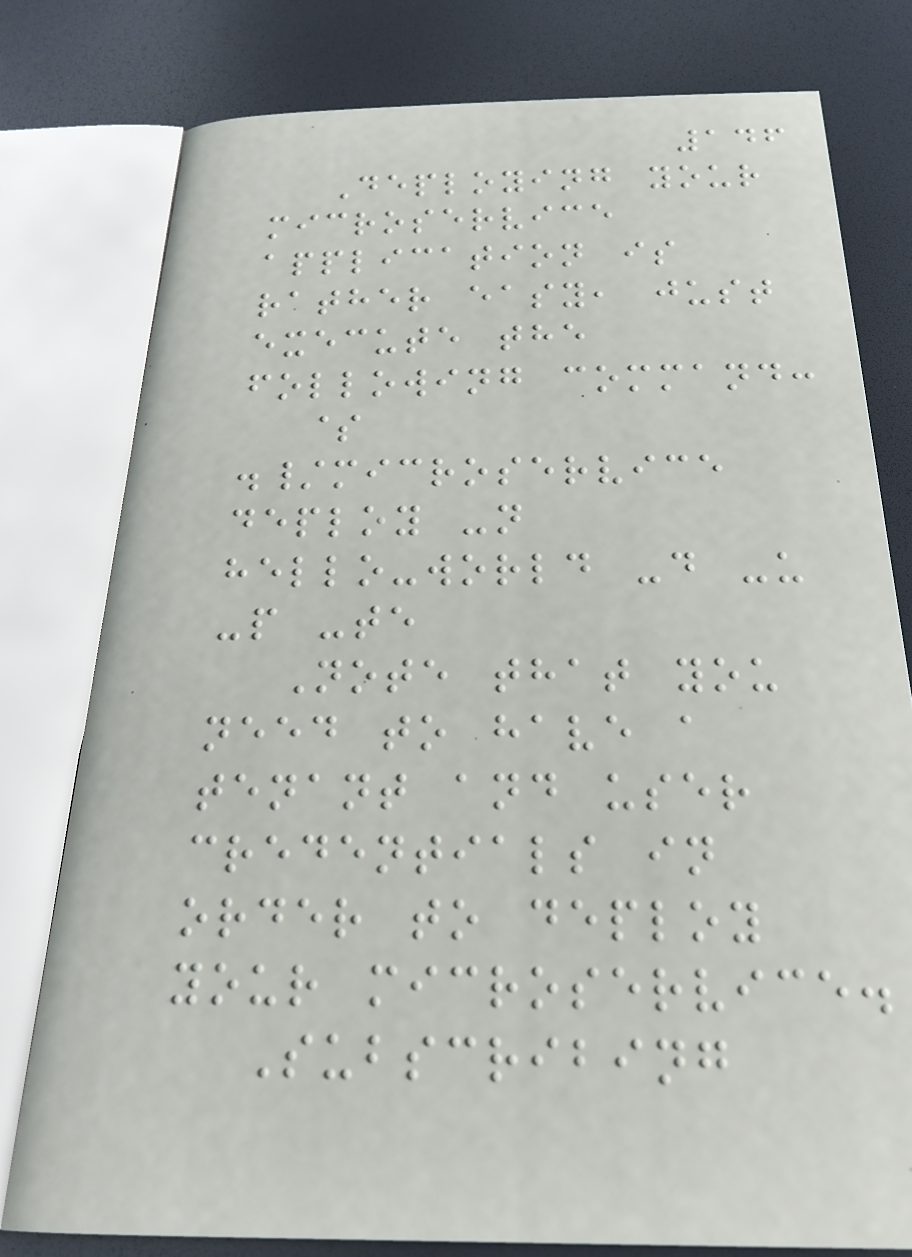146
Deploying your
microservice
application is
rather easy, just
execute the
following command:
$
./microservice
deploy -n
hello-world -d -u
-p -te
Note that you
need to have a
tenant and user
credentials in
order to deploy
your microservice.
Subscribing
